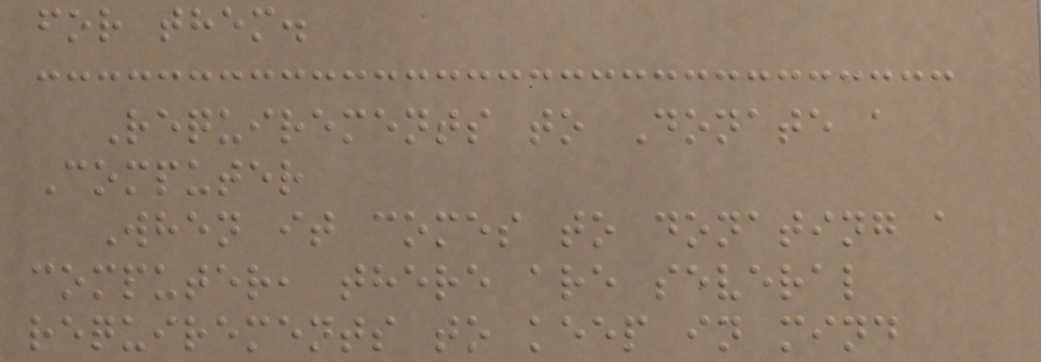for them.
Requirements to Donate a
Computer
When it comes to donating a
computer, there are several
requirements to keep in mind
